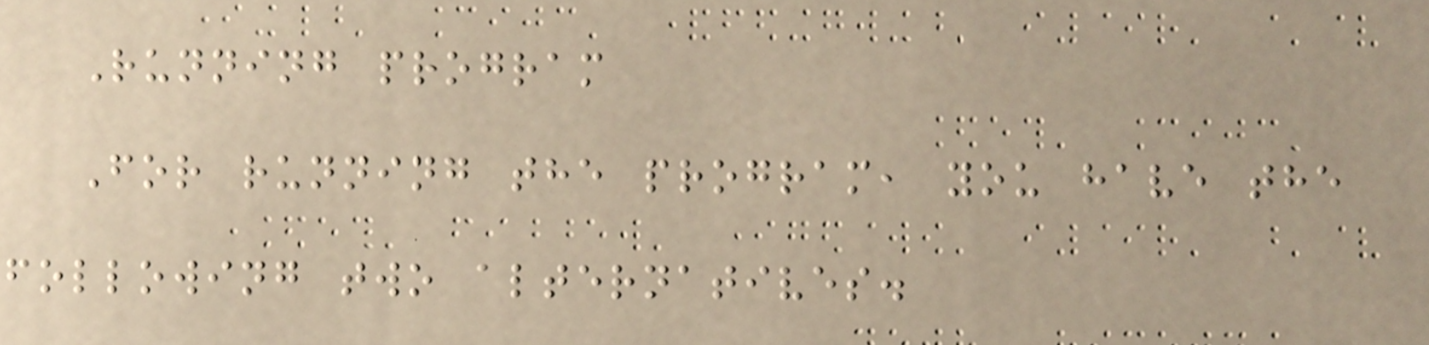Running program
For running the program, you have the
following two alternatives.
